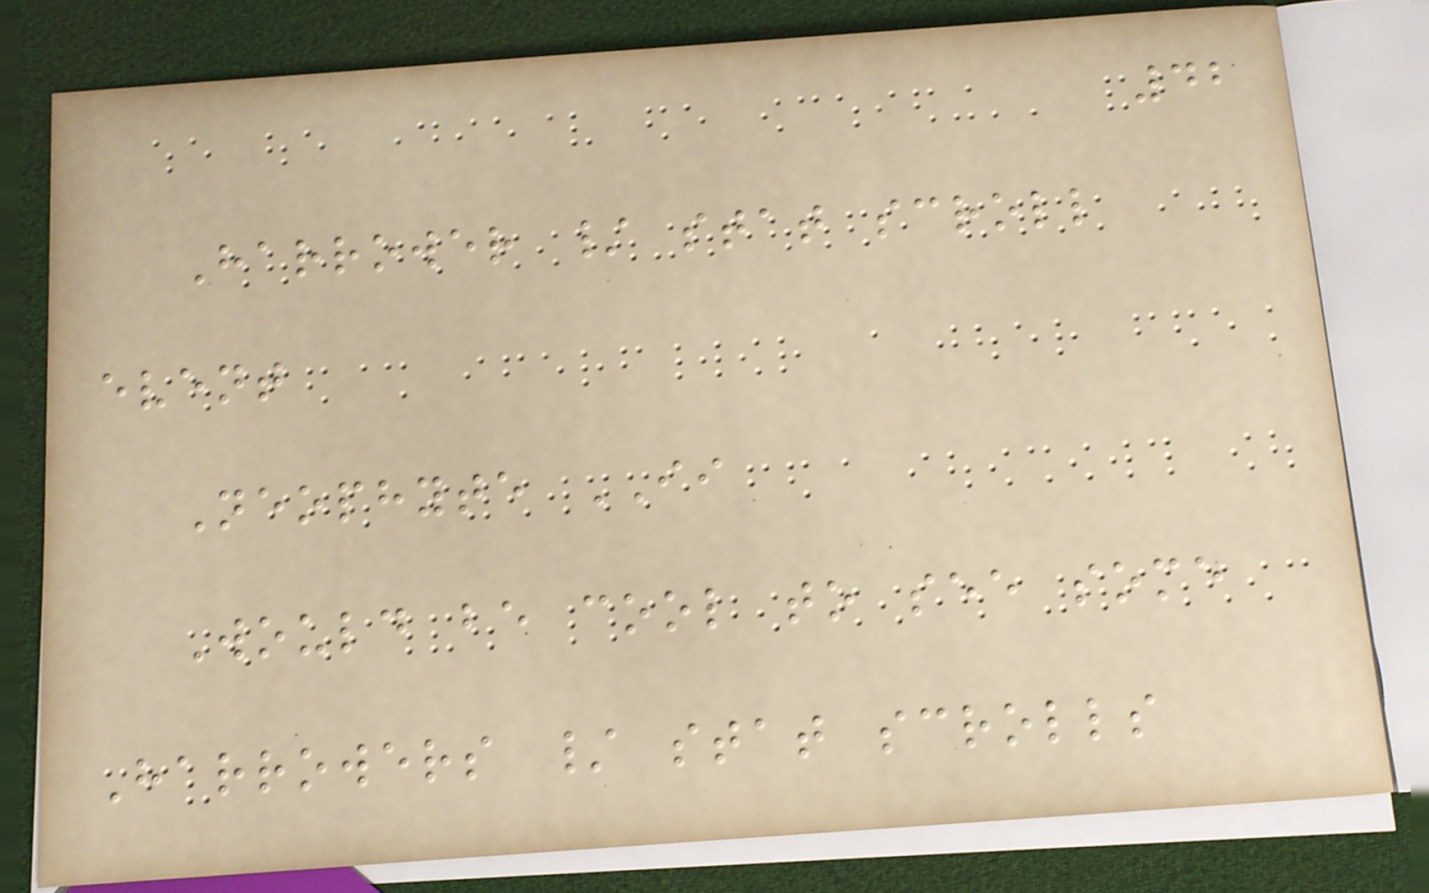42
Harrower / stat scroll
event
Neophyte II
Would be cool to see some
Harrowers / stat scrolls
